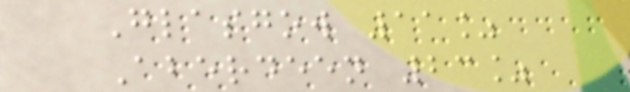Glasgow 11%
Aberdeen 23%
